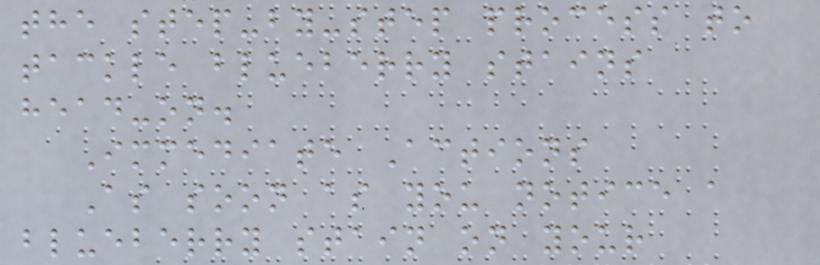the step-by-step process to
tackle blueberry stains
head-on.
Immediate Actions
As soon as you notice a
blueberry stain on your
